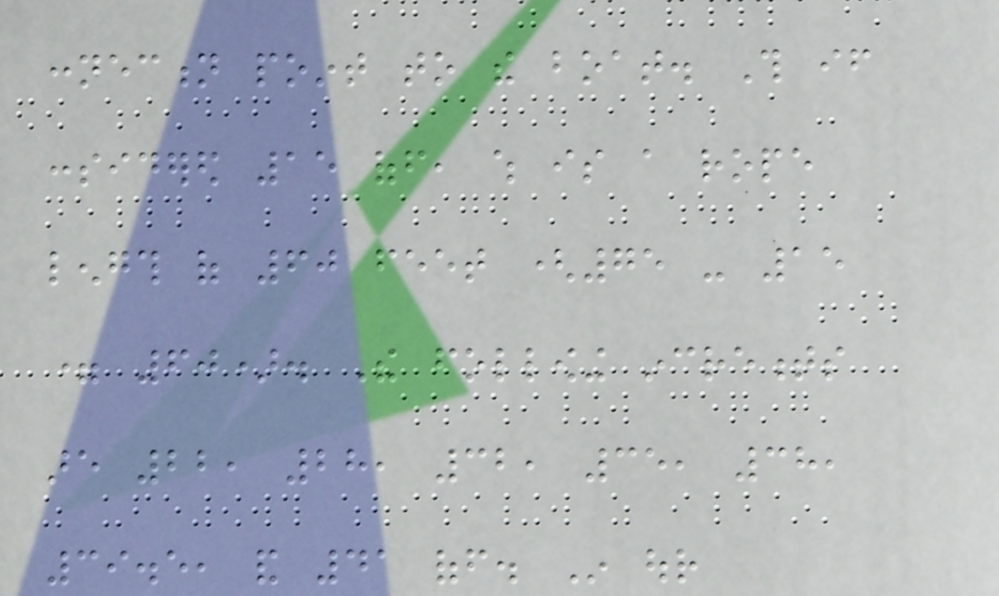connection point to the boat. This if
considered 15 off, which is a rope
length of 60 feet (75 - 15
= 60). The following increments
are 22, 28, 32, 35, 38,
39.5, and 41 off. In our
